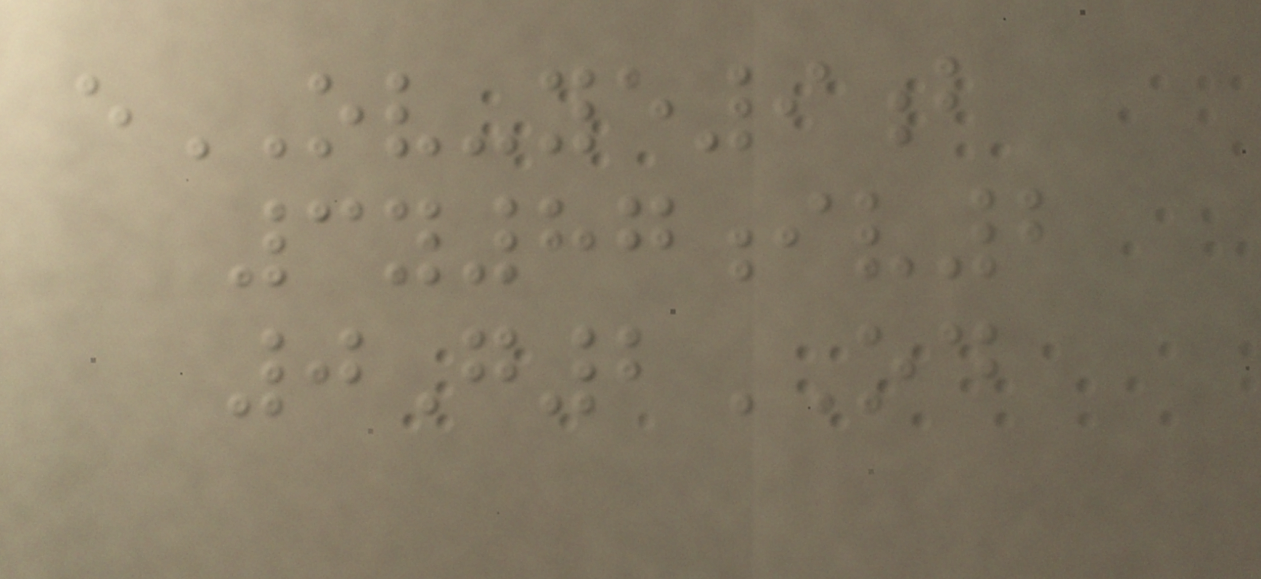eOV-ye9b
3y87iv2
0G2OD
